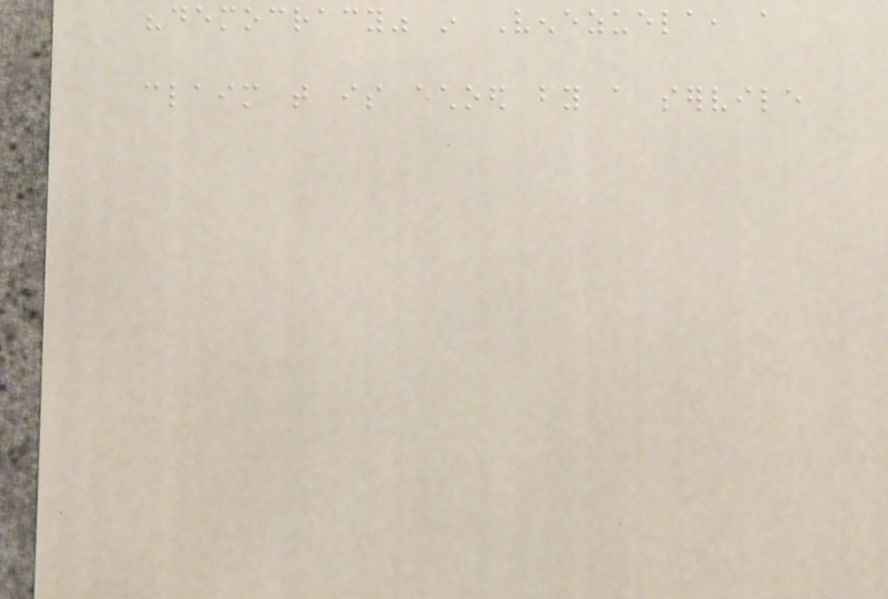"democracy" in Venezuela, a
claim that is echoed by a servile
